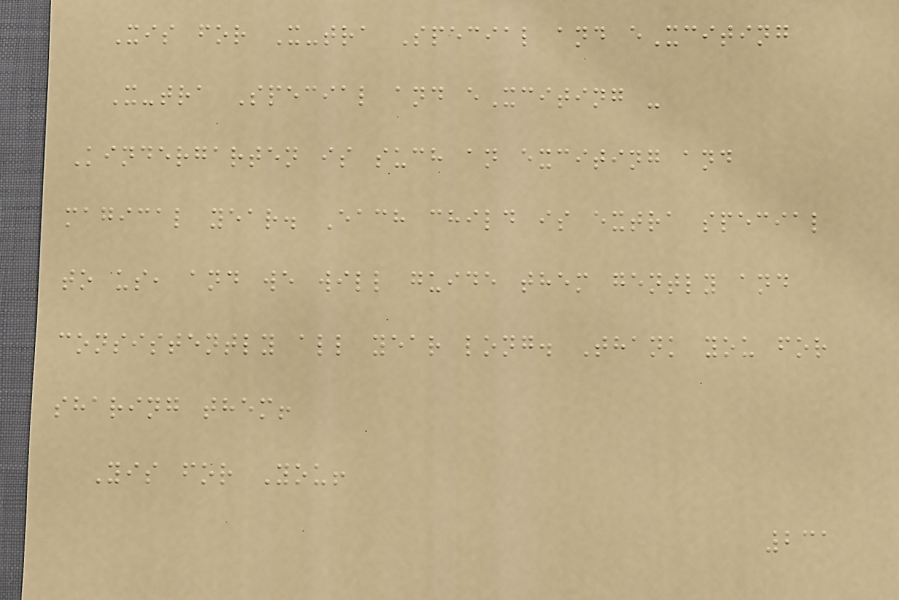Xis for X-tra Special and eXciting
X-tra Special and eXciting -
Kindergarten is such an exciting and
magical year. Each child is extra special
to us, and we will guide them gently and
consistently all year long. Thank you for
sharing them!
Yis for You!
231
